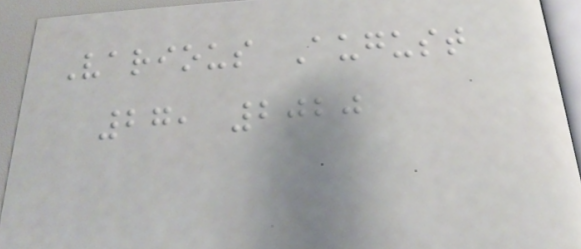Various August
27, 2020
